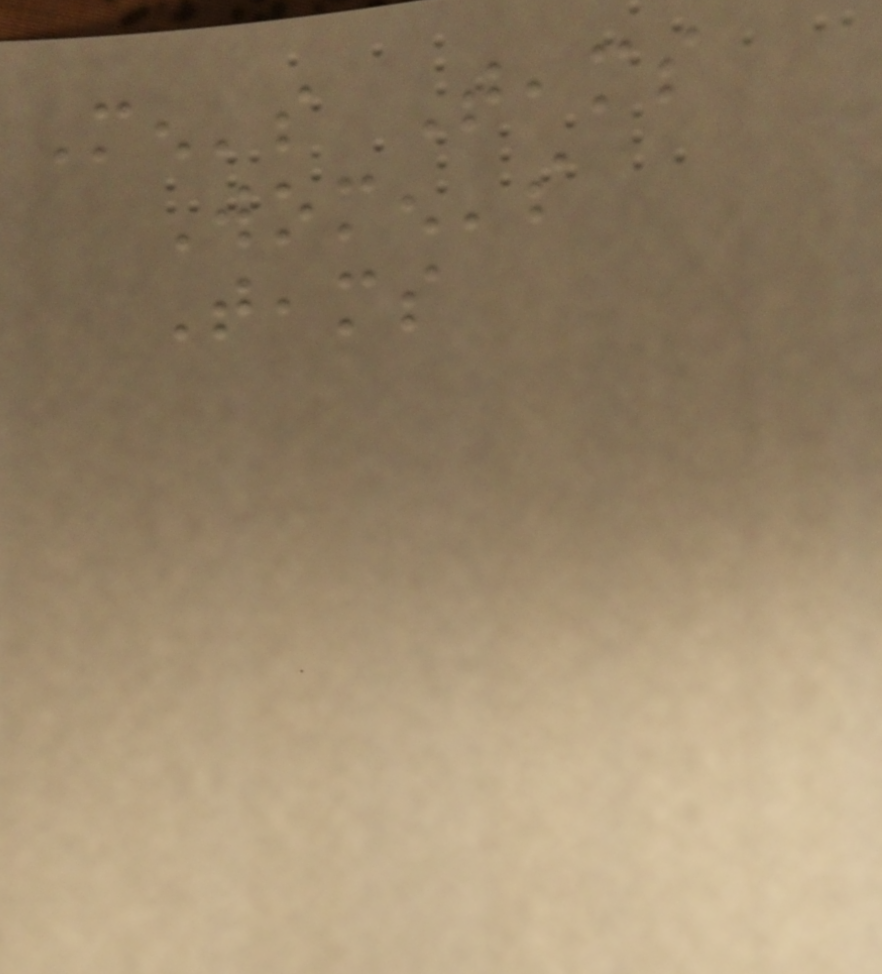Men's Teams
Women's
Teams
